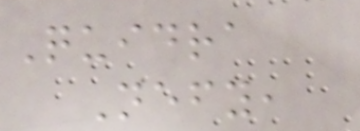Quidra
Nefy,
